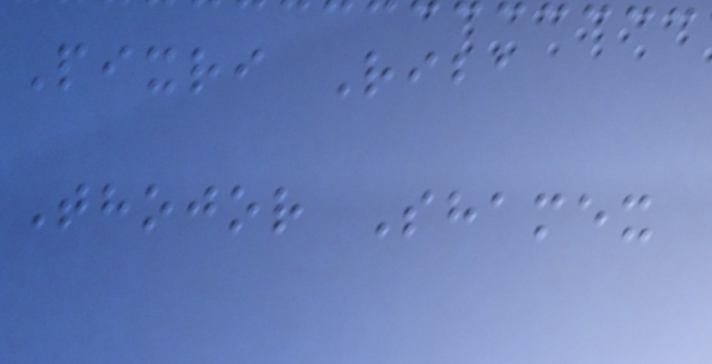Pixri Riba
Thojor Shamex
